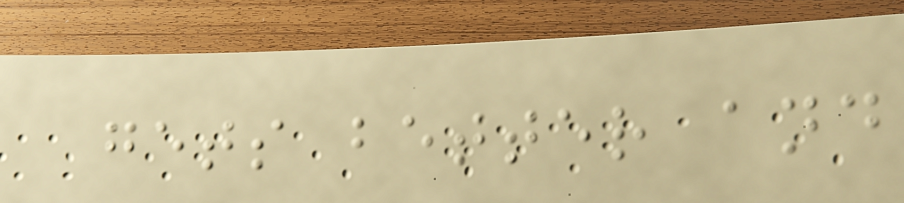gets better and
